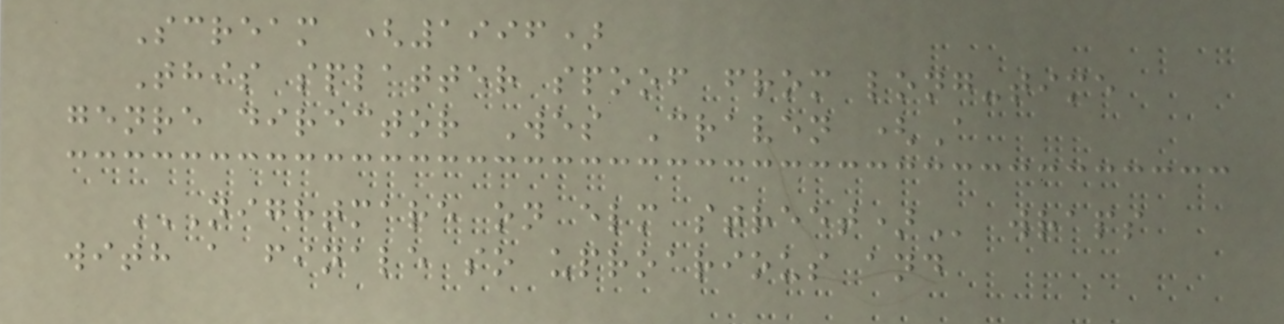Scream (1996)
This splatter spoof from long-time
genre director Wes Craven (A
NIGHTMARE ON ELM STREET) wraps
with a finale so uproarious and
